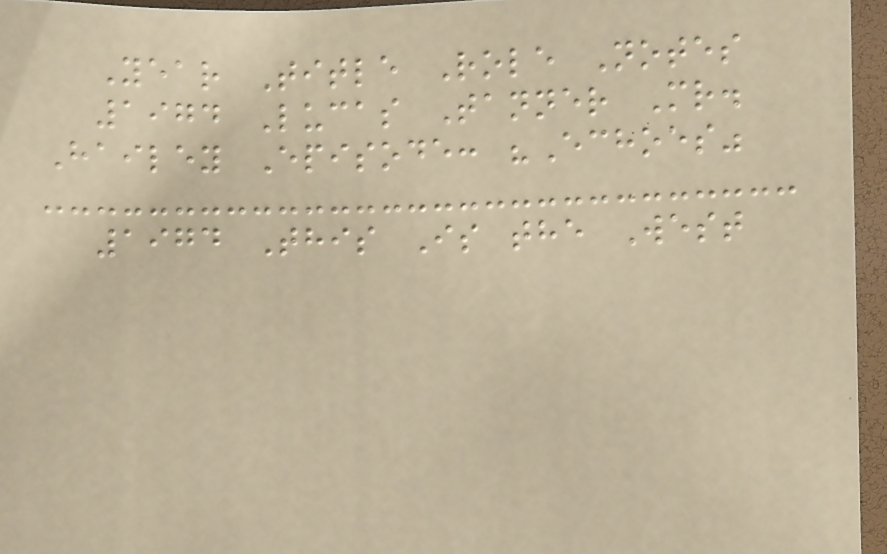Year Title Role Notes
1974 Lucas Tanner Mr.
Hailey Episode: "Echoes"
1974 This Is the West
